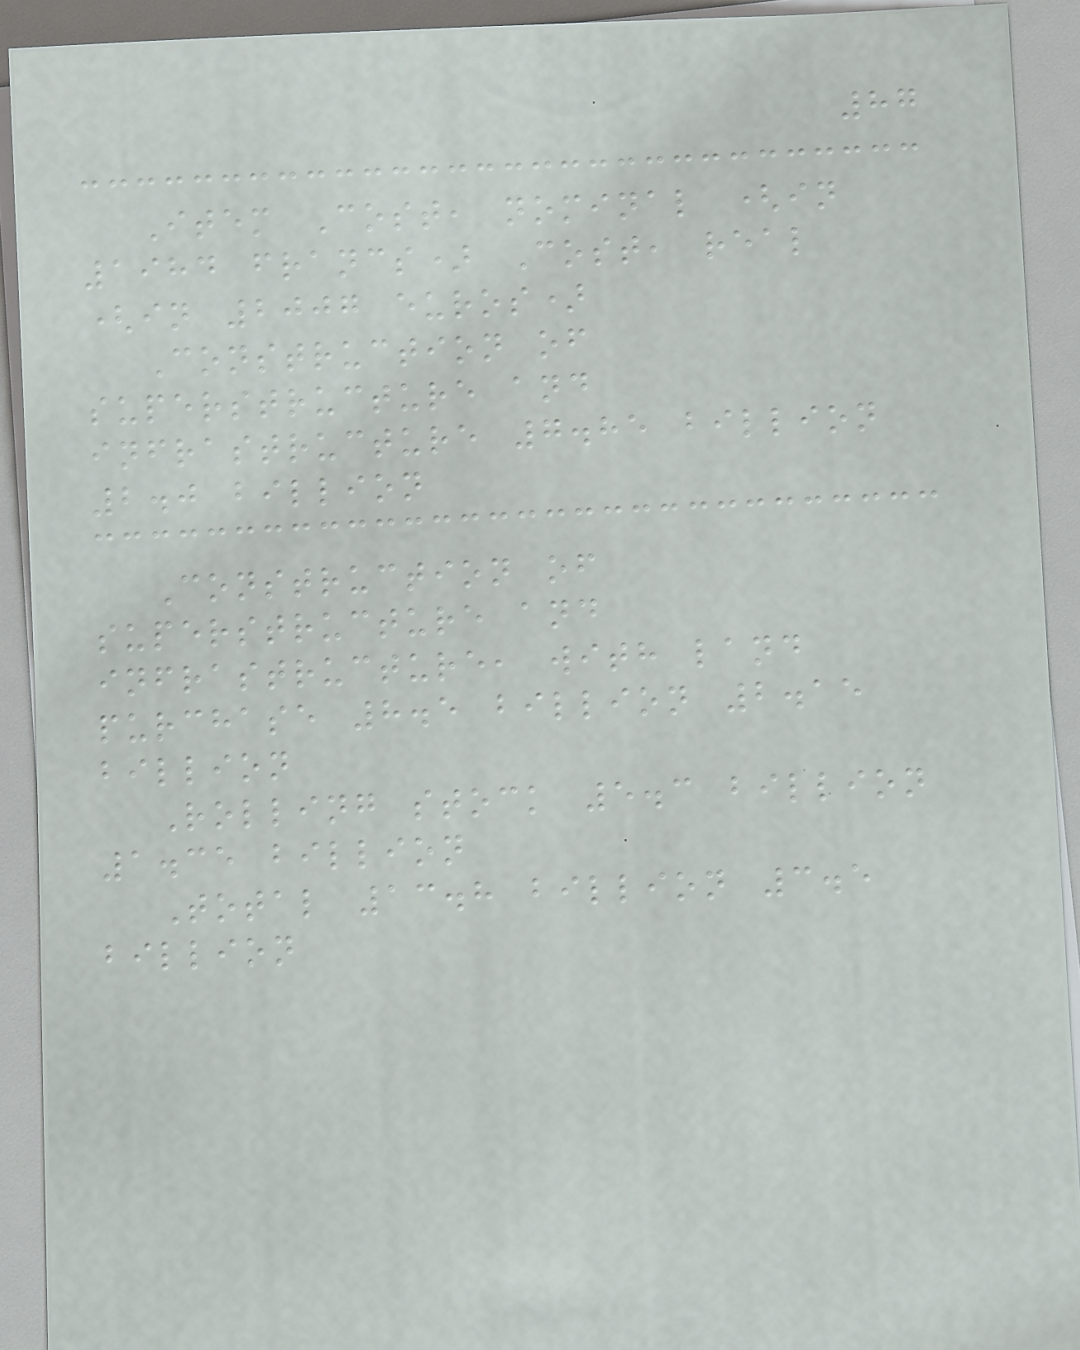87
Item Cost, nominal (in
1984 francs) Cost, real
(in 2007 euros)
Construction of
superstructure and
infrastructure 7.85 billion
2.0 billion
Construction of
superstructure and
infrastructure, with land
purchase 8.5 billion 2.15
billion
Rolling stock 5.3 billion
1.35 billion
Total 13.8 billion 3.5
billion
